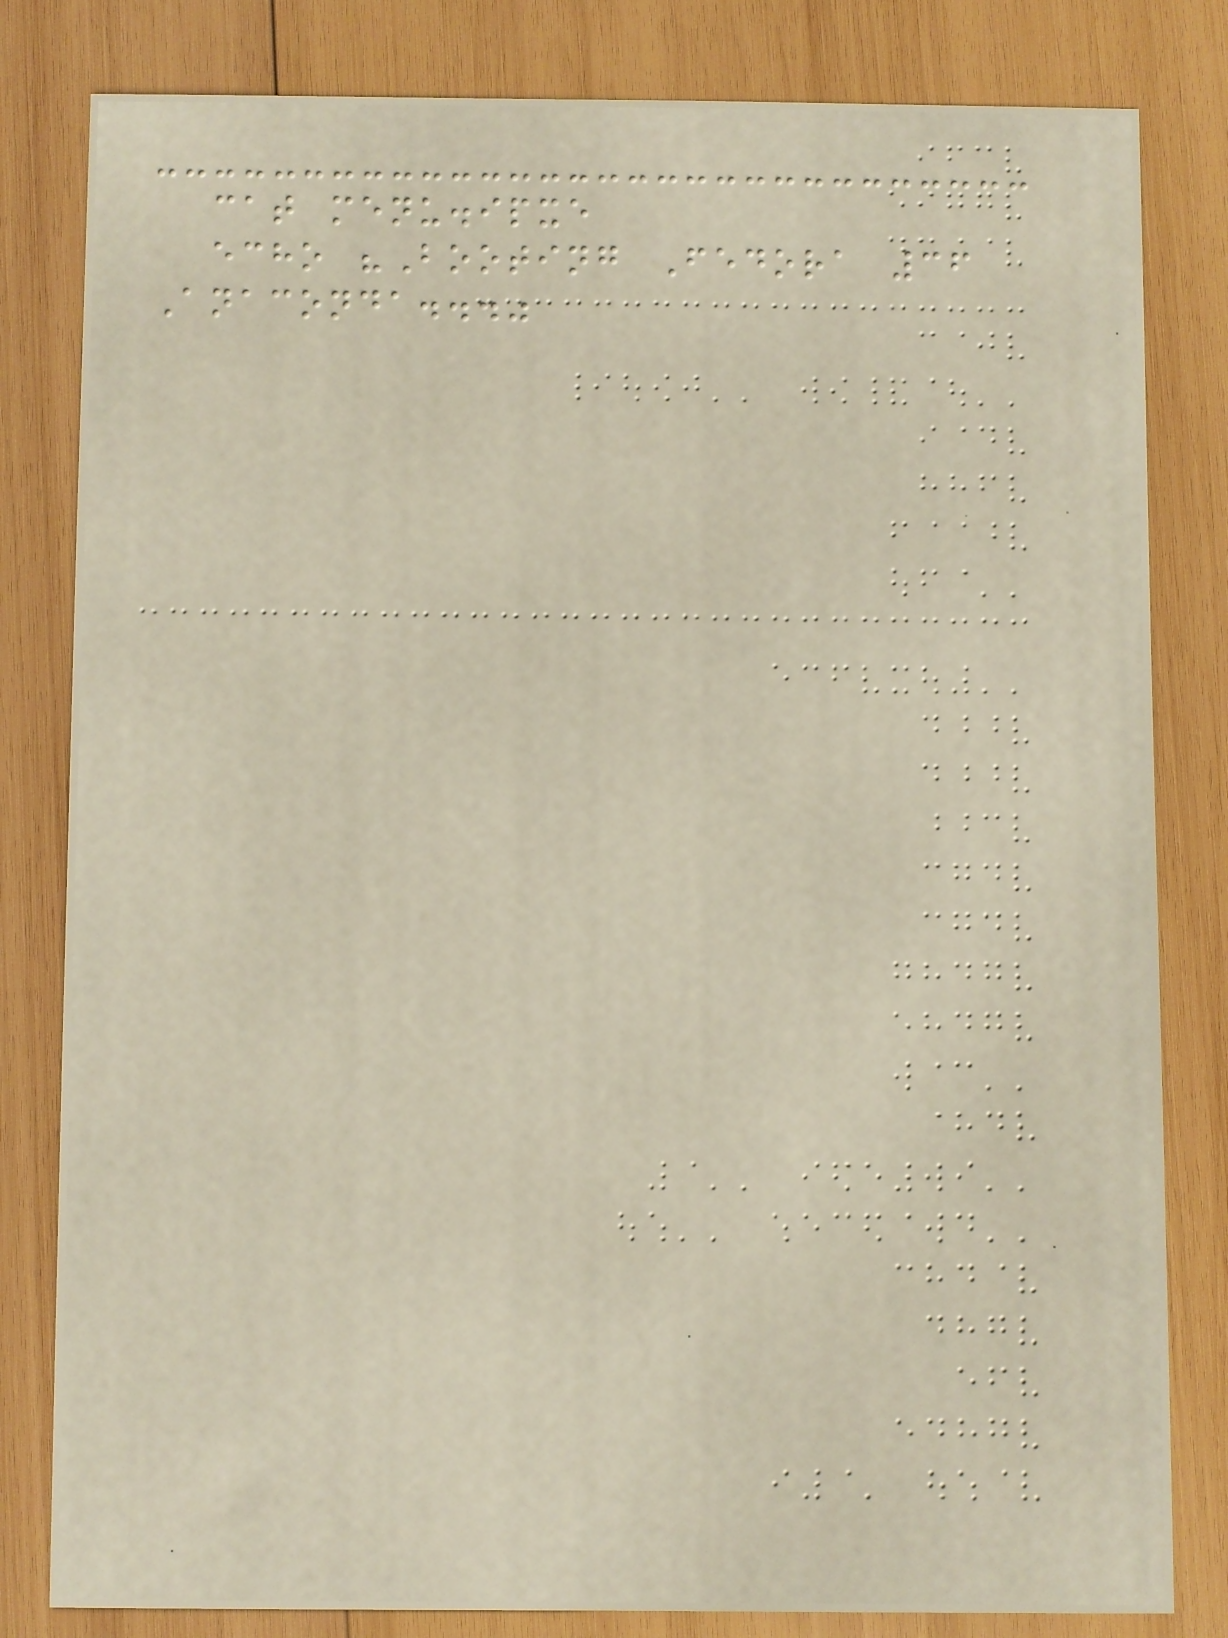cat menu.ipxe
echo "Booting Fedora 36
Anaconda..."
